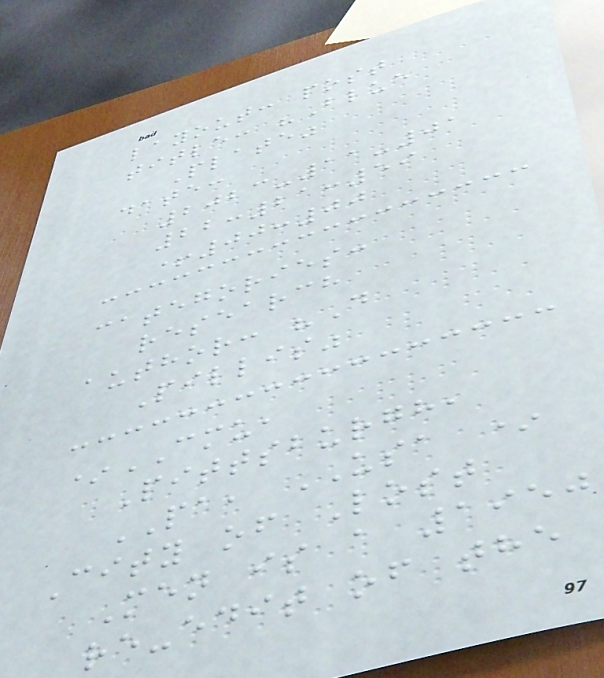layout: post
title: "Blue
Plate"
date:
2023-11-01
22:21:59
+00:00
categories:
research
author: "D
Pillis"
*CMU,
Pittsburgh,
PA, USA *
City of Lost
Men is a 1950
re-edit of the
